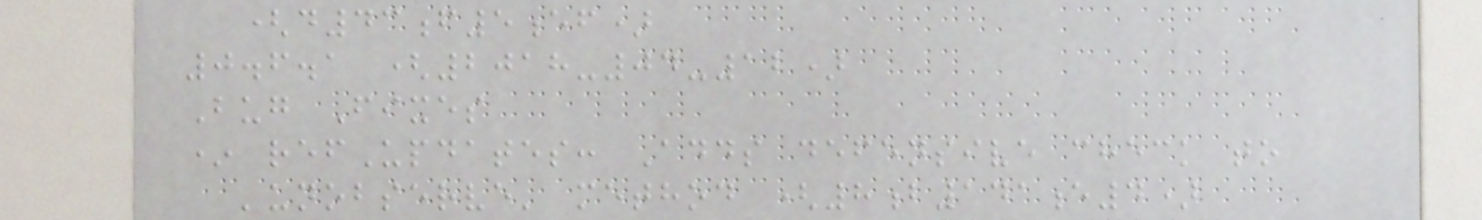(d43f5ef)
0.6.1 (2018-04-12)
Bug Fixes
* refUpdates: Adds defensive check to
'unobserve' method (8b141e4)
